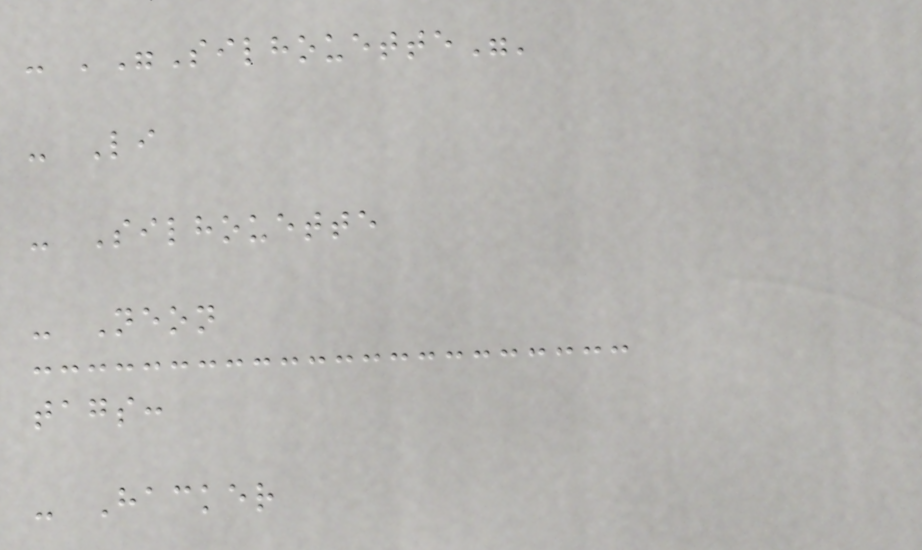- '"Silhouette"'
- Li
- Silhouette
- Neon
tags:
- Hacker
